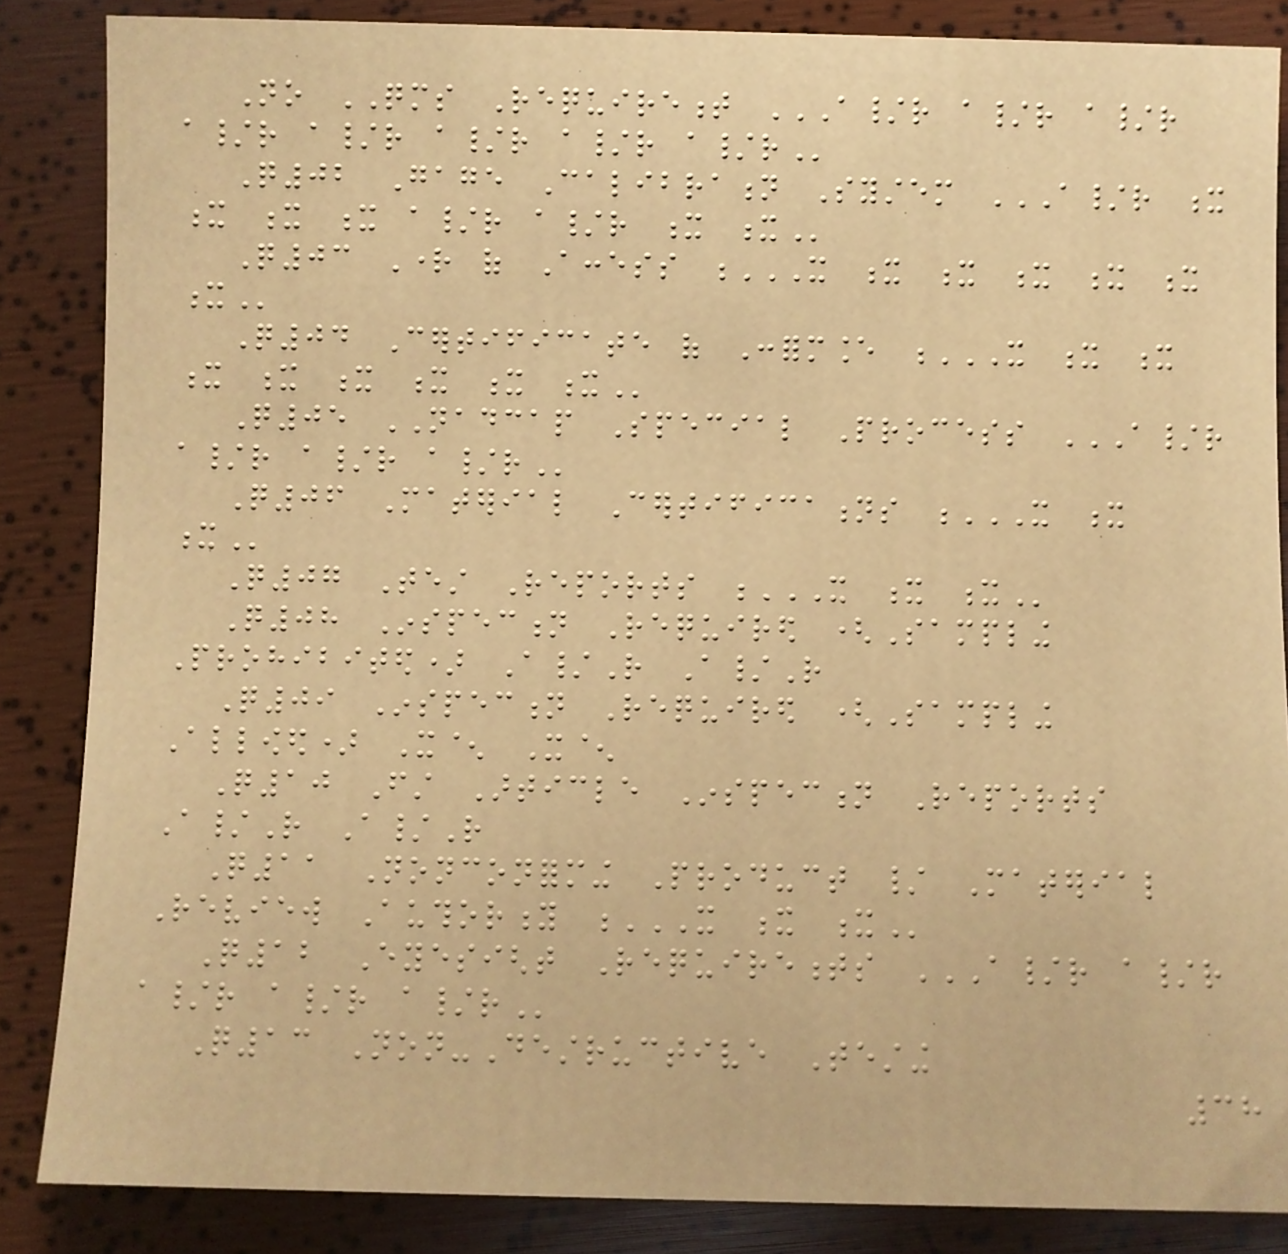No QMS Requirement A/R A/R A/R
A/R A/R A/R A/R A/R
Q02 Gage Calibration System A/R X
X X X A/R A/R X X
Q03 Right of Access X X X X X X
X
Q04 Certificate of Conformance X X X
X X X X X X
Q05 NADCAP Special Process A/R
A/R A/R A/R
Q06 Material Certifications X X
X
Q07 Test Reports X X X
Q08 Inspection Required (Sampling
Prohibited) A/R A/R
Q09 Inspection Required (Sampling
Allowed) X^ X^
Q10 First Article Inspection Reports
A/R A/R
Q11 Nonconforming Product / Material
Review Authority X X X
Q12 Eyesight Requirements A/R A/R
A/R A/R A/R
Q13 Non-Destructive Testing
38
